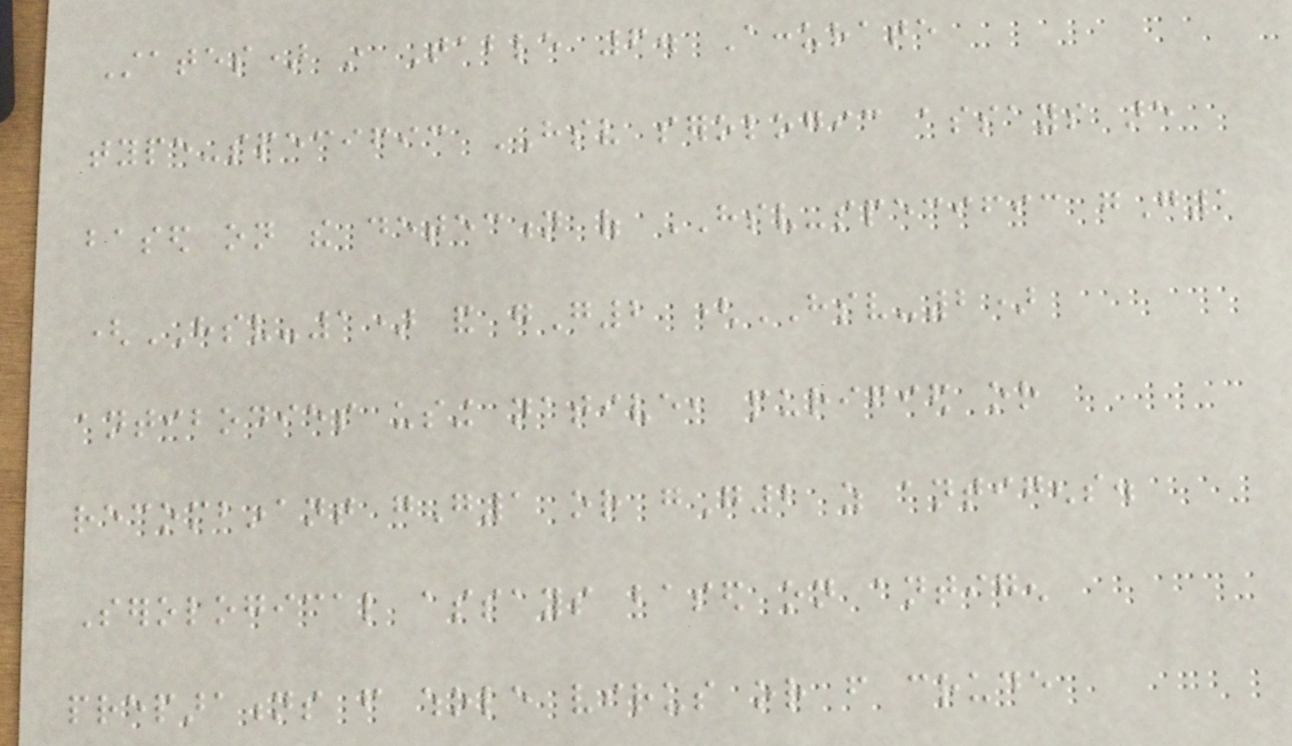States) in Table 6. Accurate
type-specific HSV serologic assays are
based on the detection of HSV-specific gG1
(HSV-1) and gG2 (HSV-2)
antibodies using native, purified or
recombinant gG1 or gG2 as antigens.
Serological assays based on antigen
preparations from whole virus or from crude
